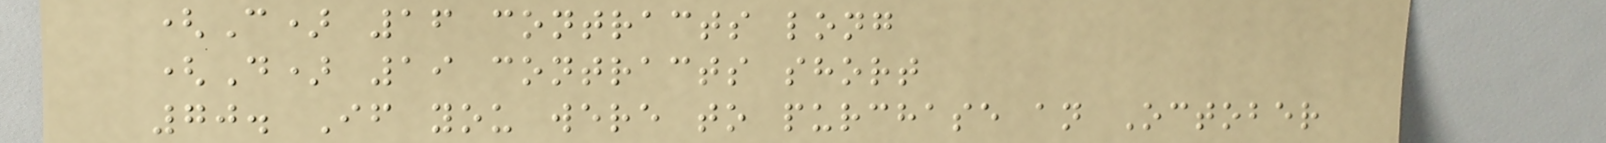(C) 16 contracts long
(D) 19 contracts short
70. If you were to purchase an October
